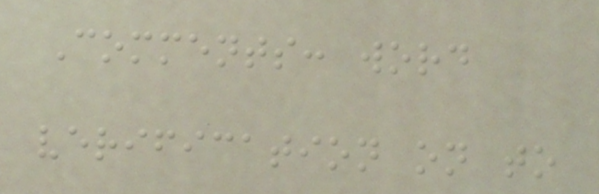Comments: word
verification on to
